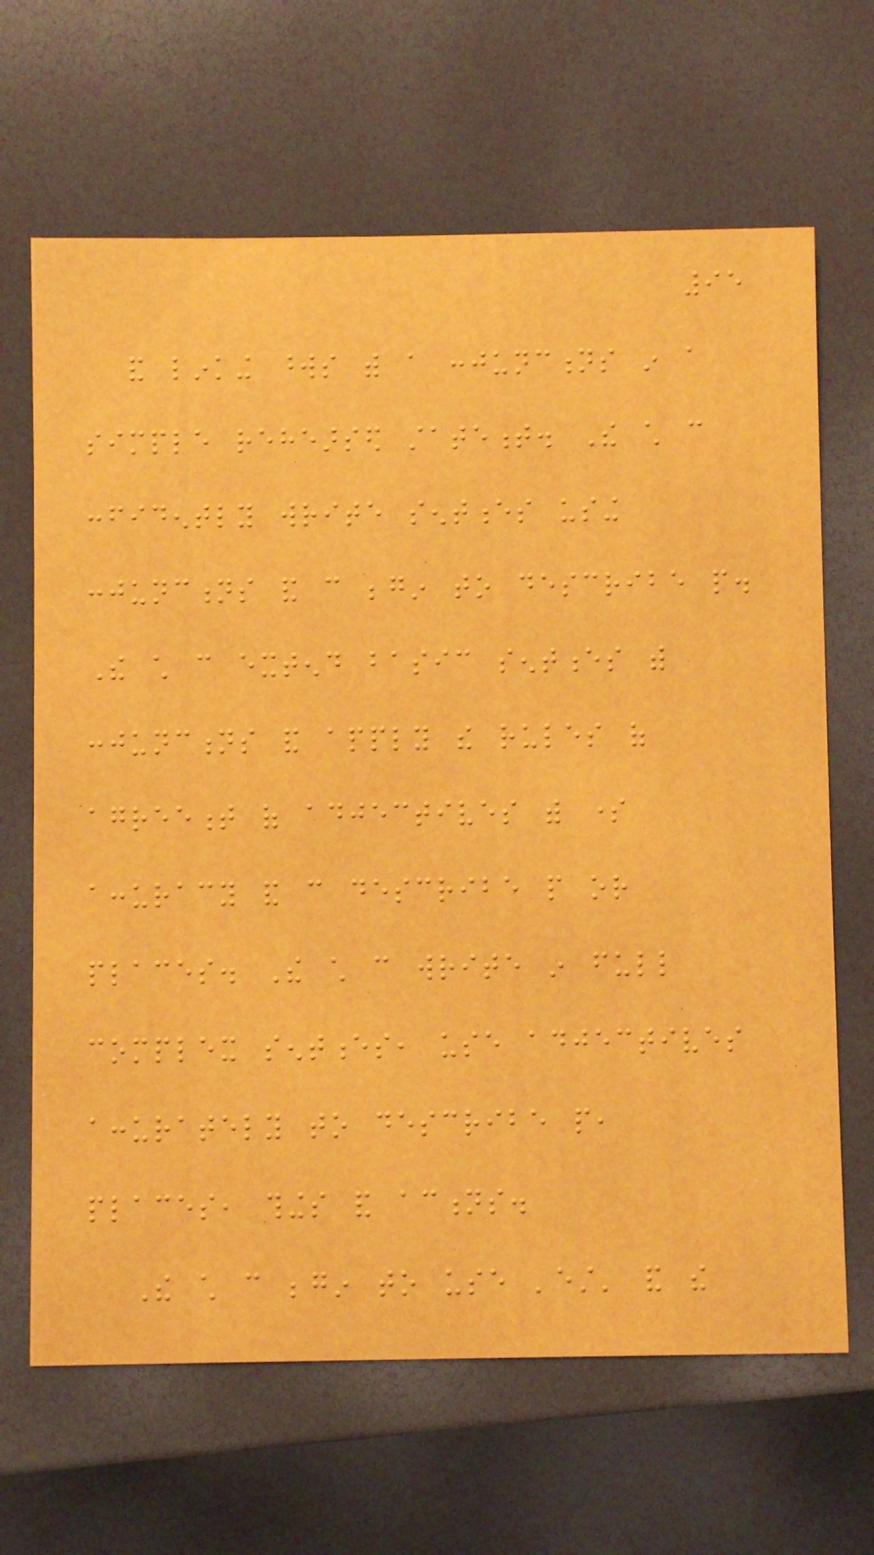95
and linking words with a conjunctions in a
simple rehearsed statement. The child can
confidently write sentences using
conjunctions and can begin to describe people.
The child can extend basic sentences with
conjunctions and apply the rules of
agreement of adjectives with some
accuracy and can describe people or
places. The child can write in full
complex sentences, use adjectives
accurately to describe people,
places, things and actions.
The child can begin to use 'est' and the
